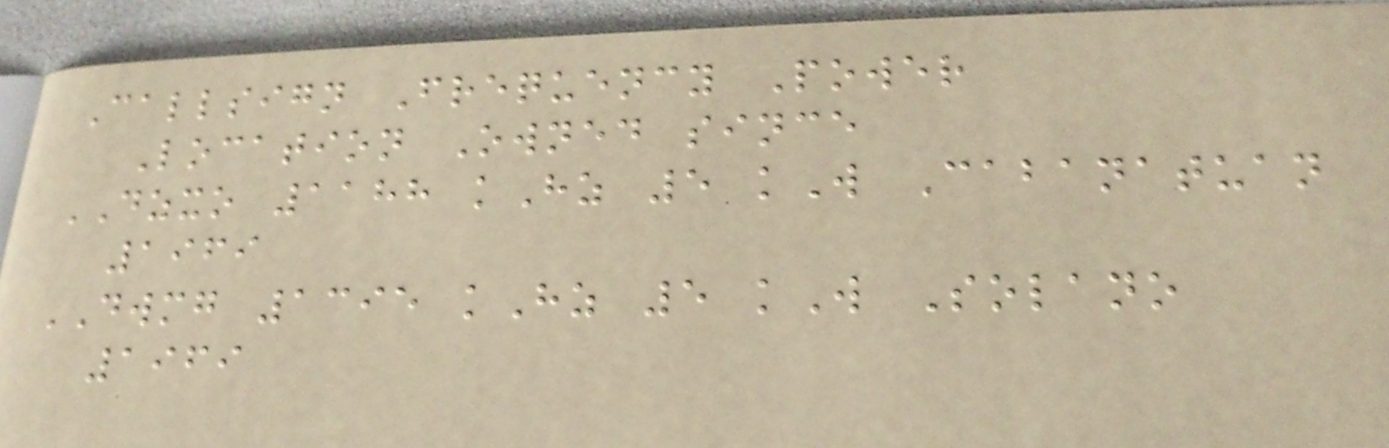Callsign Frequency Power
Location Owned since
DZXO 1188 kHz 5 kW Cabanatuan
1969
DWMG 1395 kHz 5 kW Solano
1969
